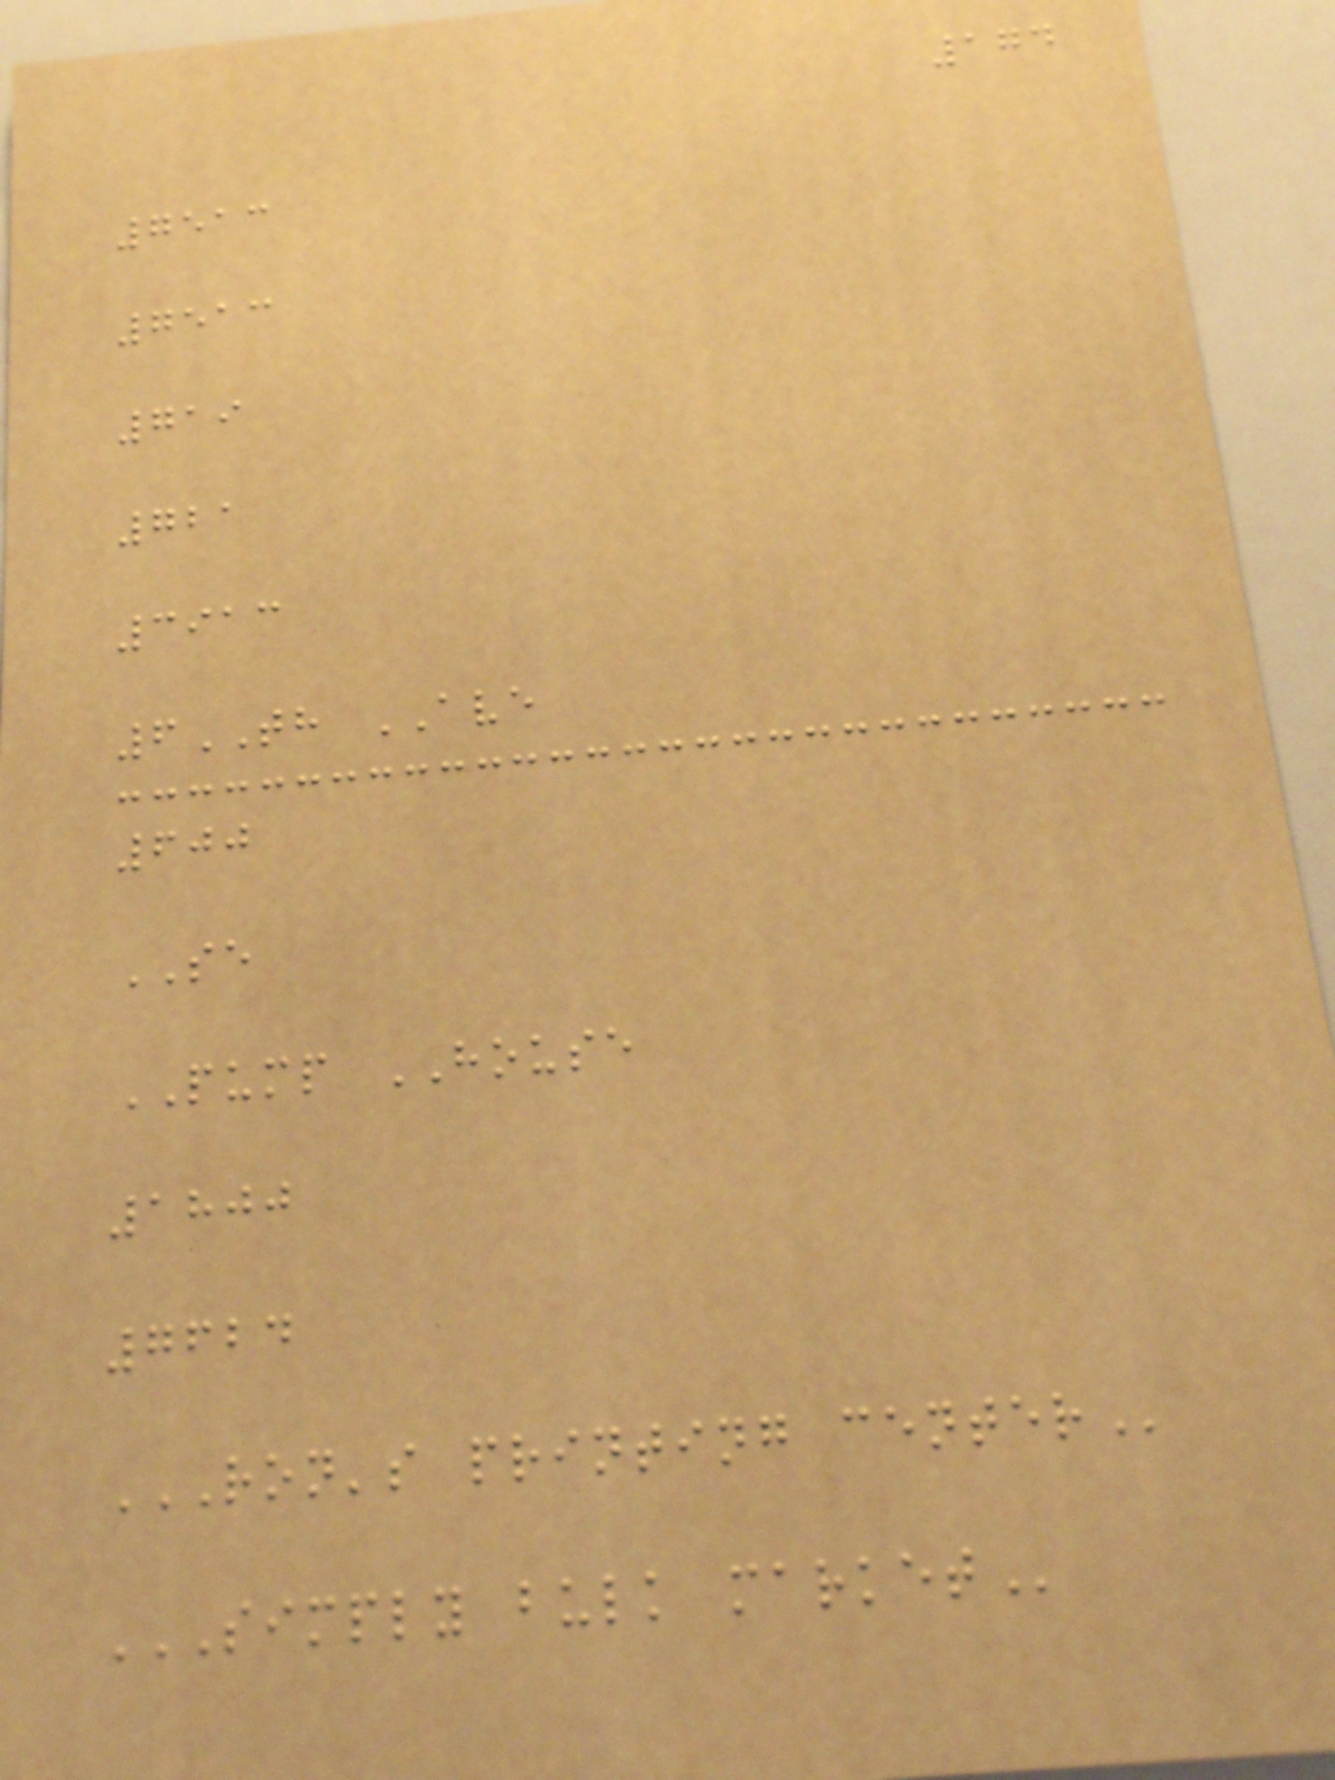174
7513
7513
719
721
3913
6TH AVE
600
SE
PUMP HOUSE
1800
7624
RON'S PRINTING CENTER
SIMPLY BULK MARKET
